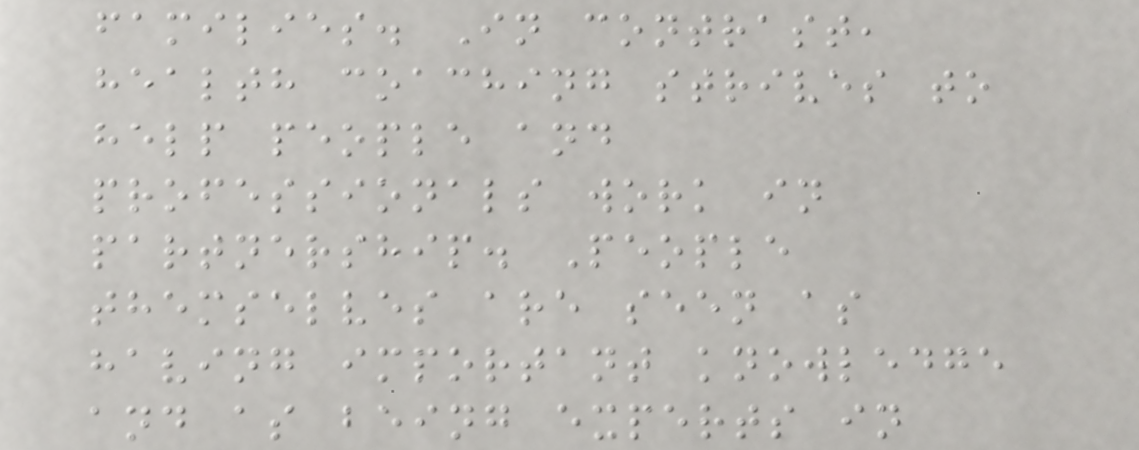families. In contrast,
health coaching strives to
help people and
professionals work in
partnership. People
themselves are seen as
having important knowledge
and as being experts in
